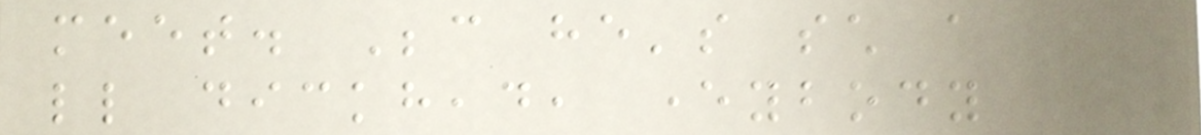meet. Because he's such a
little dickhead, everybody
